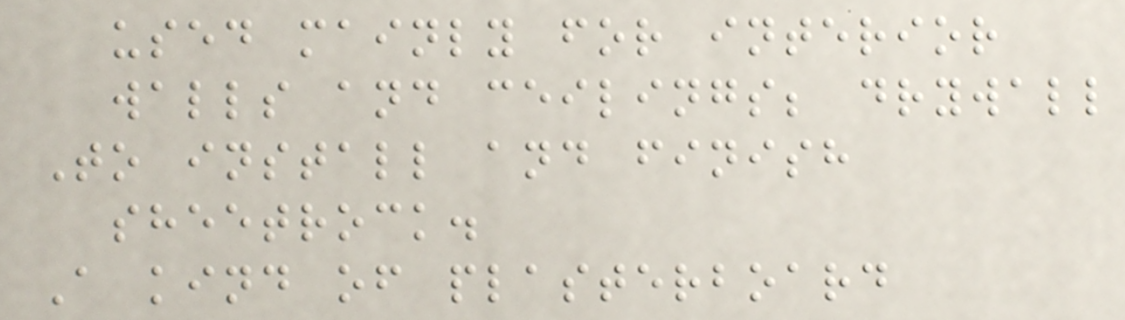used mainly for interior
walls and ceilings; drywall
To install and finish
sheetrock.
A kind of plasterboard
